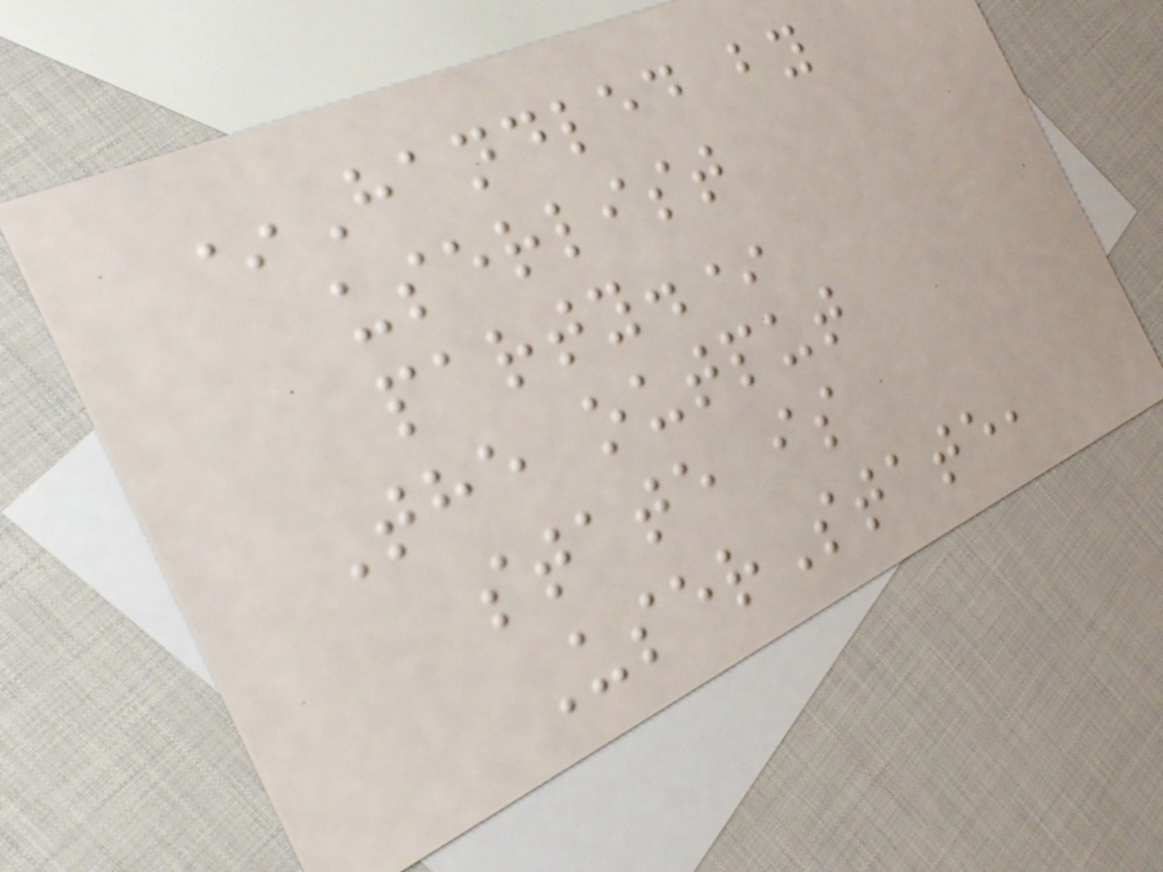*Handled by
userlist
party.*
The output
state is
UserState,
